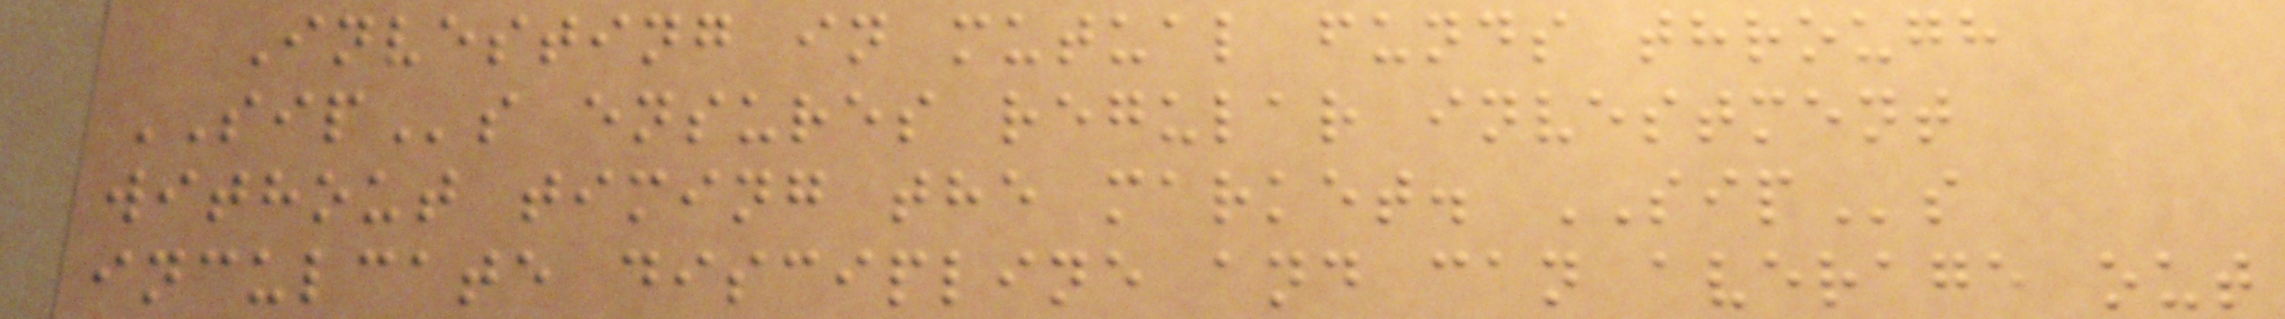Investing in mutual funds through
SIPs ensures regular investment
without timing the market. SIPs
inculcate discipline and can average out
